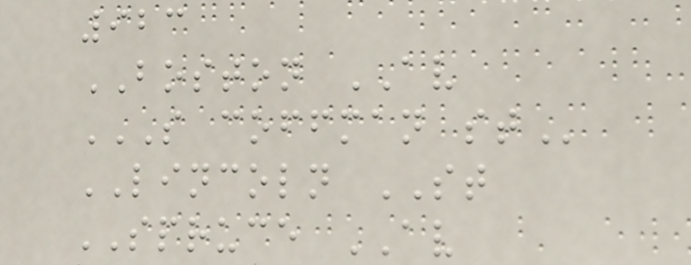923
BOSTON AV
S COFFMAN ST
LINCOLN ST
SPRUCE AV
